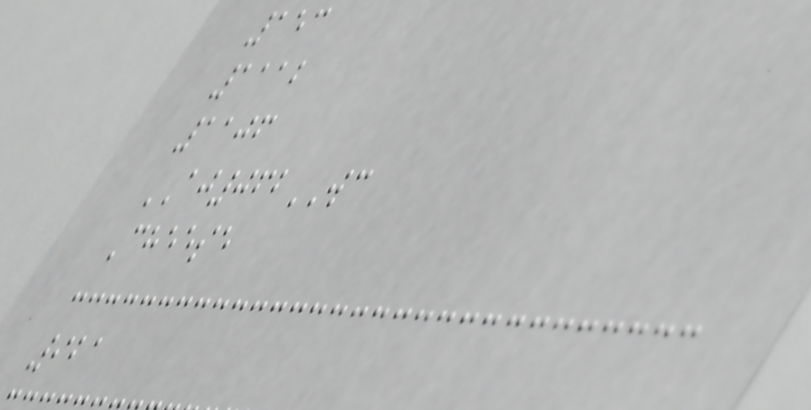153
1112
1106
AJ062WC
Cheese
921
